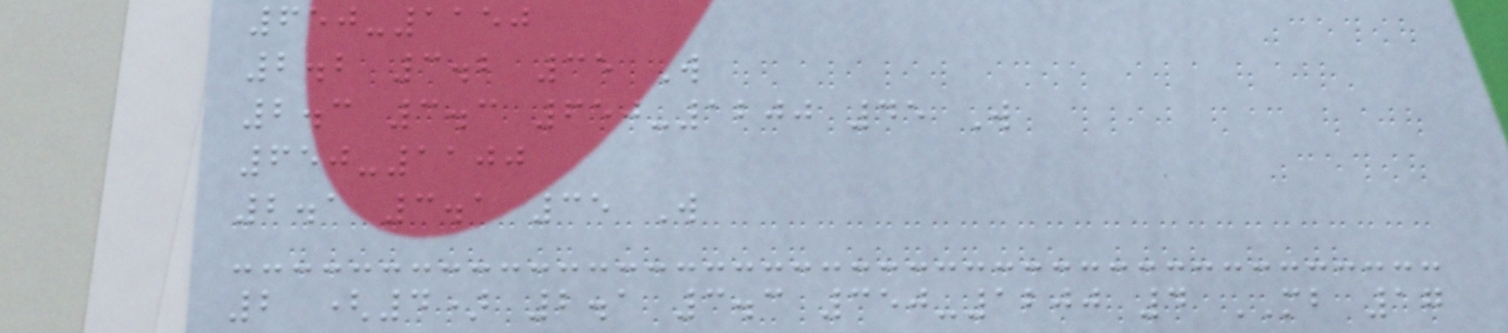650-1150
2.2 3.2 35 W
2.3 3.3 650-1200 45 W
650-1100
2.1 3.1 35 W
2 (4) 2.1 3.3 350-1200 4 MB 17
